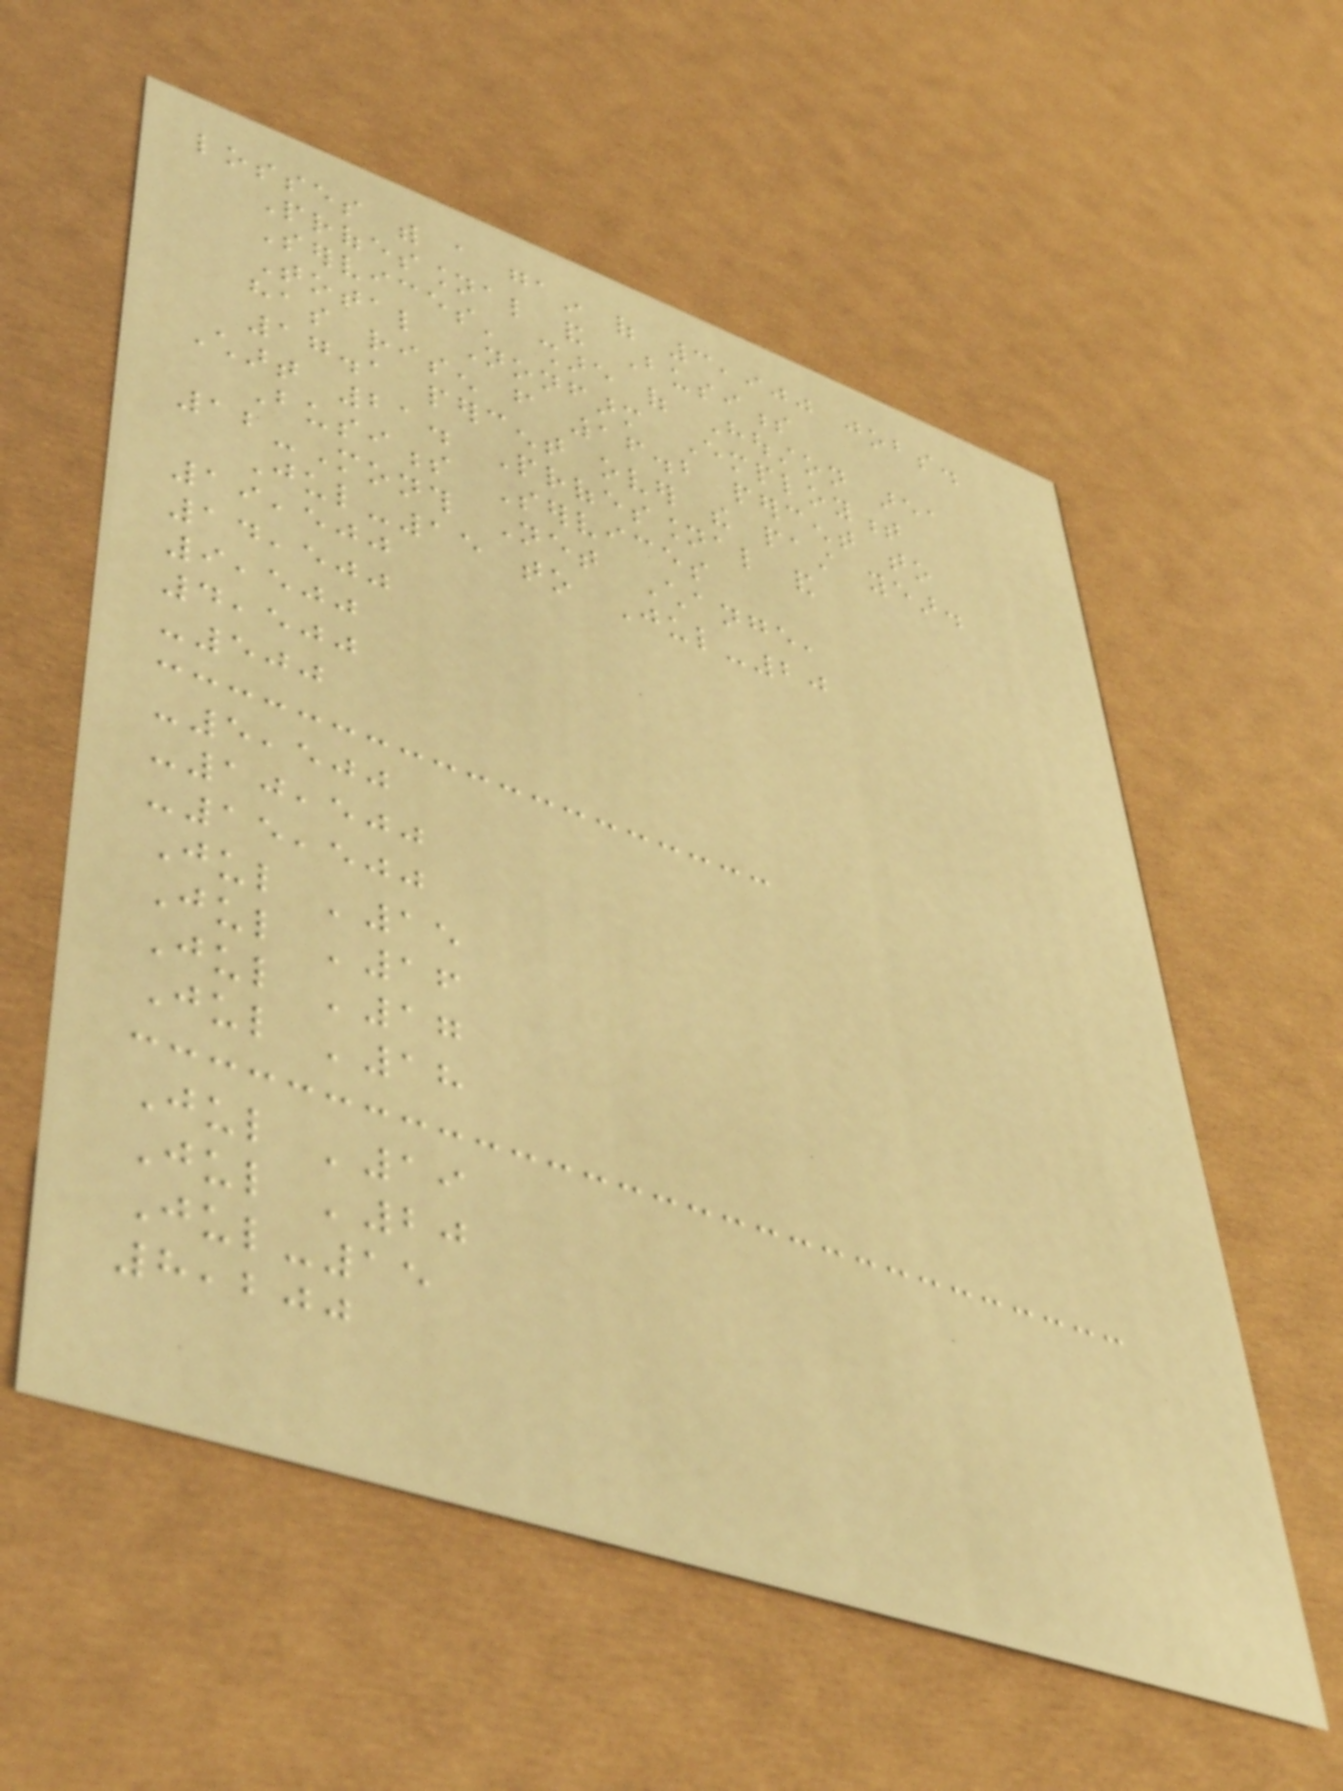losses with a gain of 3,900 jobs.
Professional and Business
Services' share of Houston area
Total Nonfarm Employment
has risen from 16.2 percent to
17.1 percent over the past year.
Chart 21. Professional and
Business Services
12-Month Net Change,
Jul-15 to Jul-20
19,500
14,500
9,500
4,500
-500
-5,500
-10,500
-15,500
Jul '15
Jul '16
Jul '17
Jul '18
Jul '19
Jul '20
Jul-15
8,200
